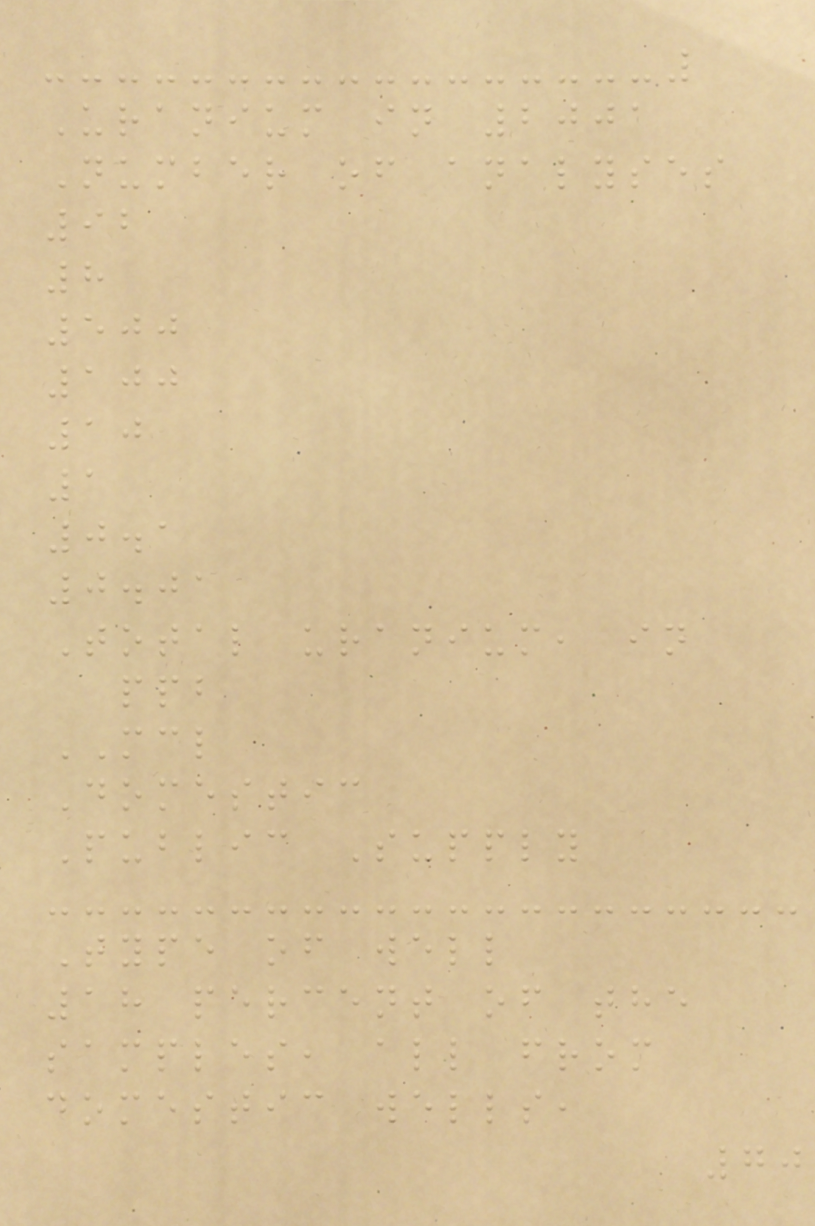Uranium in 2001
Number of analyses
92
8
500
100
10
1
0.1
0.01
Total uranium, in
ppb
MCL
Domestic
Public Supply
Type of well
18 percent of the
samples, all from
domestic wells,
70
